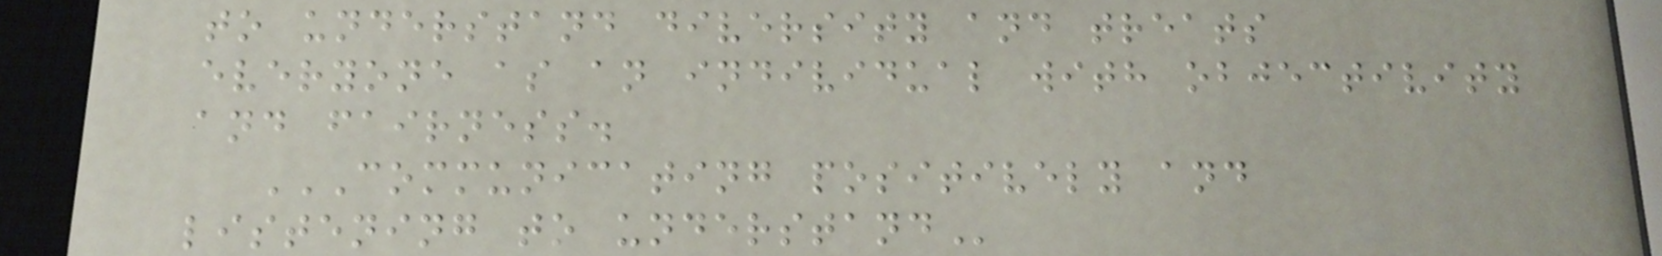to understand diversity and treats
everyone as an individual with objectivity
and fairness.
COMMUNICATING POSITIVELY AND
LISTENING TO UNDERSTAND
